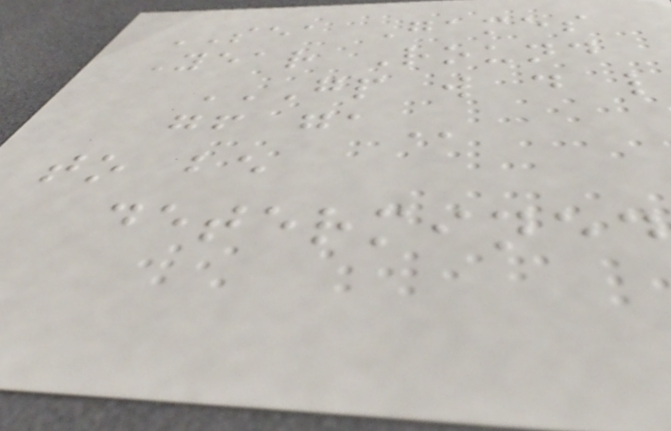SEA Games
Year Round
GP W D L
GF GA
to be
determined
